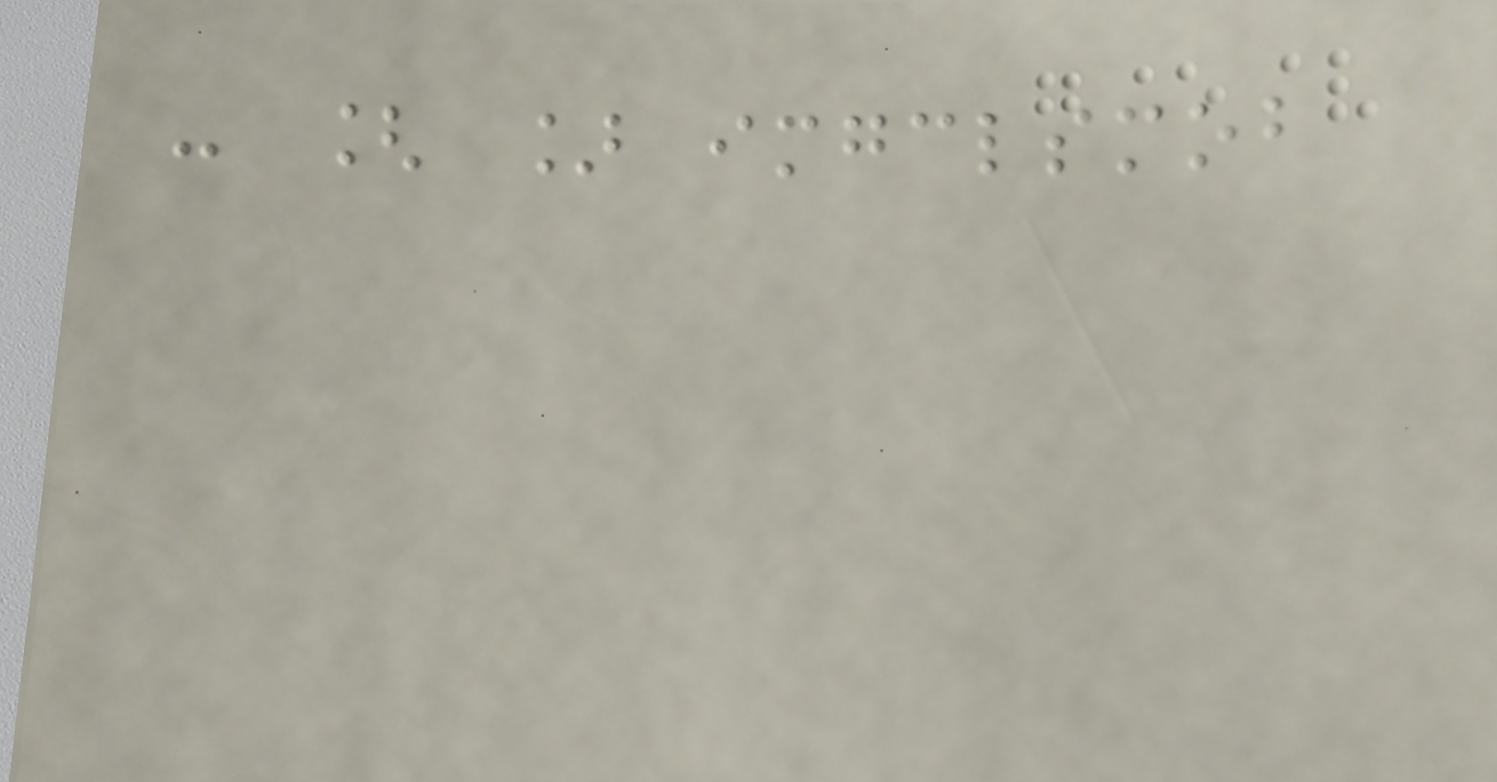- [ ] imgclsmob
